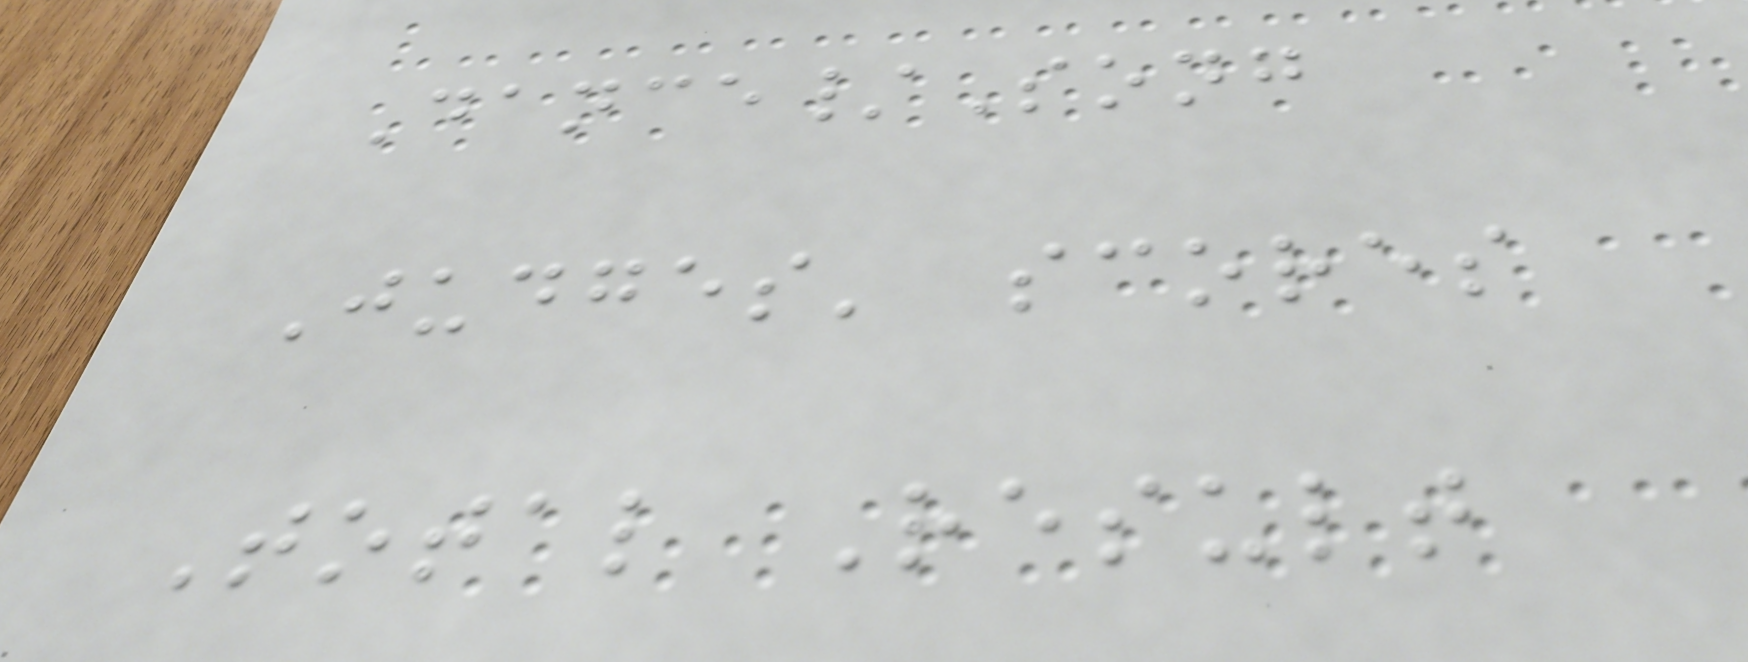Dance/Song
Judges' scores
Total Result
